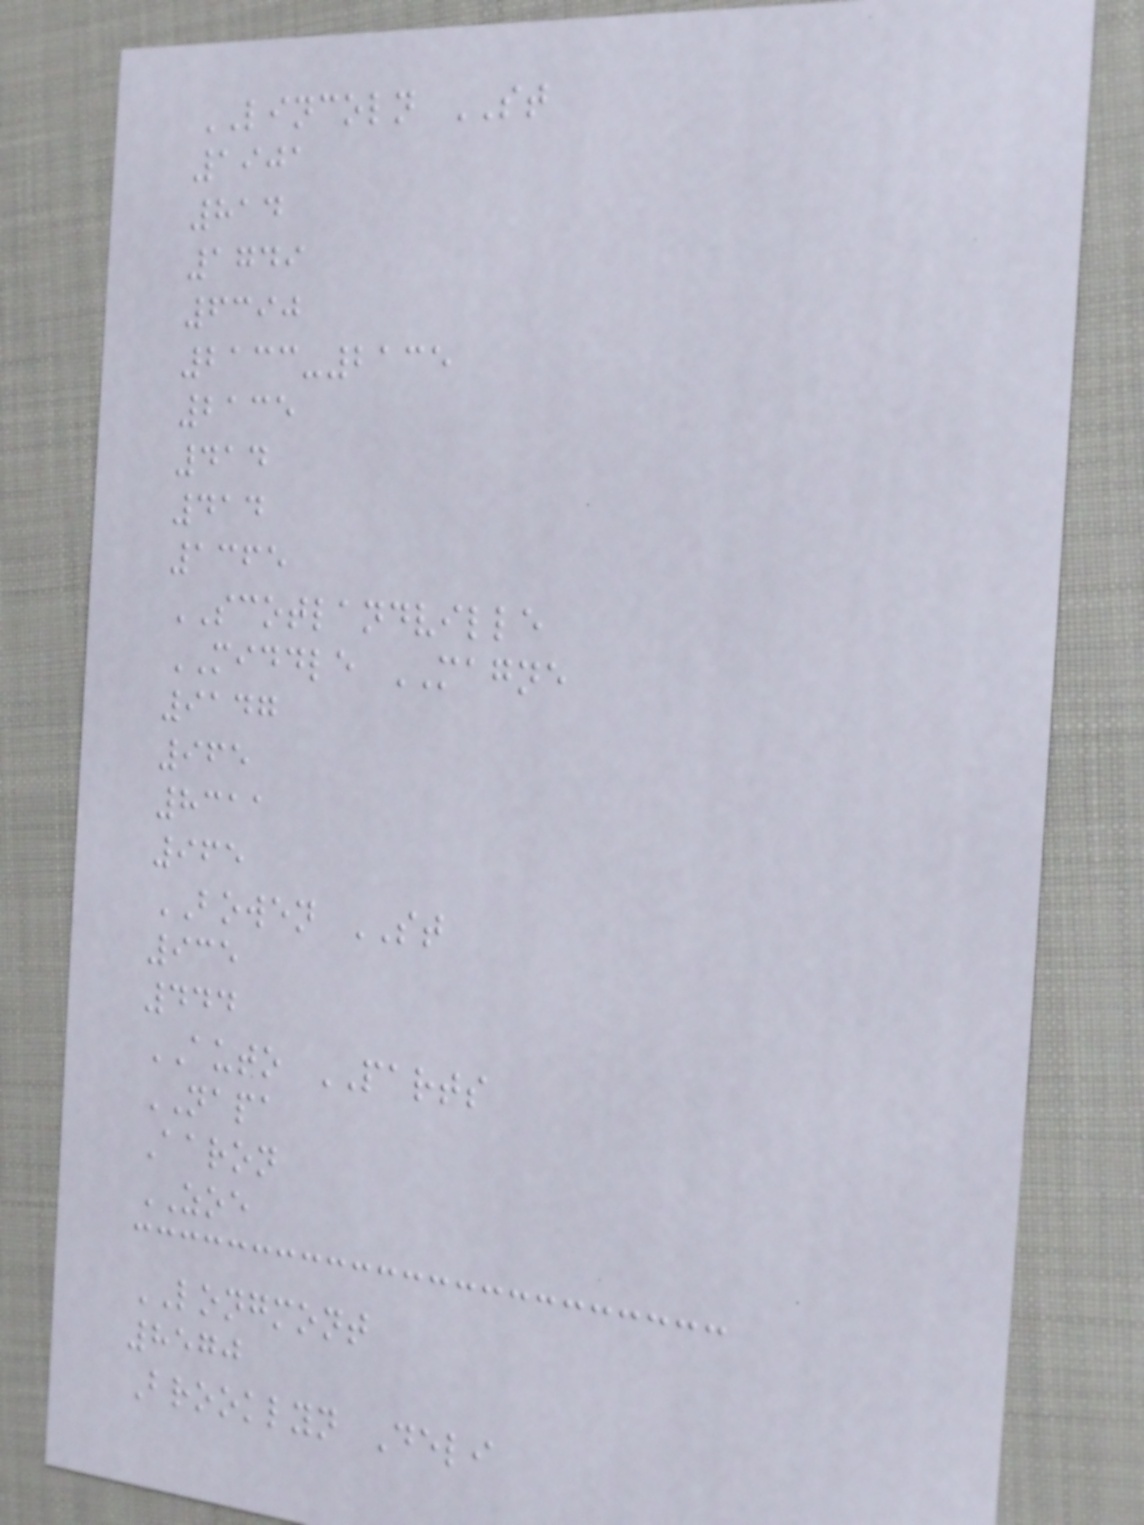LINCOLN ST
1901
814
1749
6390
2133-2135
2135
414
414
1365
SCOTLANDVILLE
MIDDLE MAGNE
9147
965
8311
965
BOWEN ST
935
444
AUTO PARTS
NAPA
Aaron
ZOE
LONGMONT
8570
Brooklyn Deli
